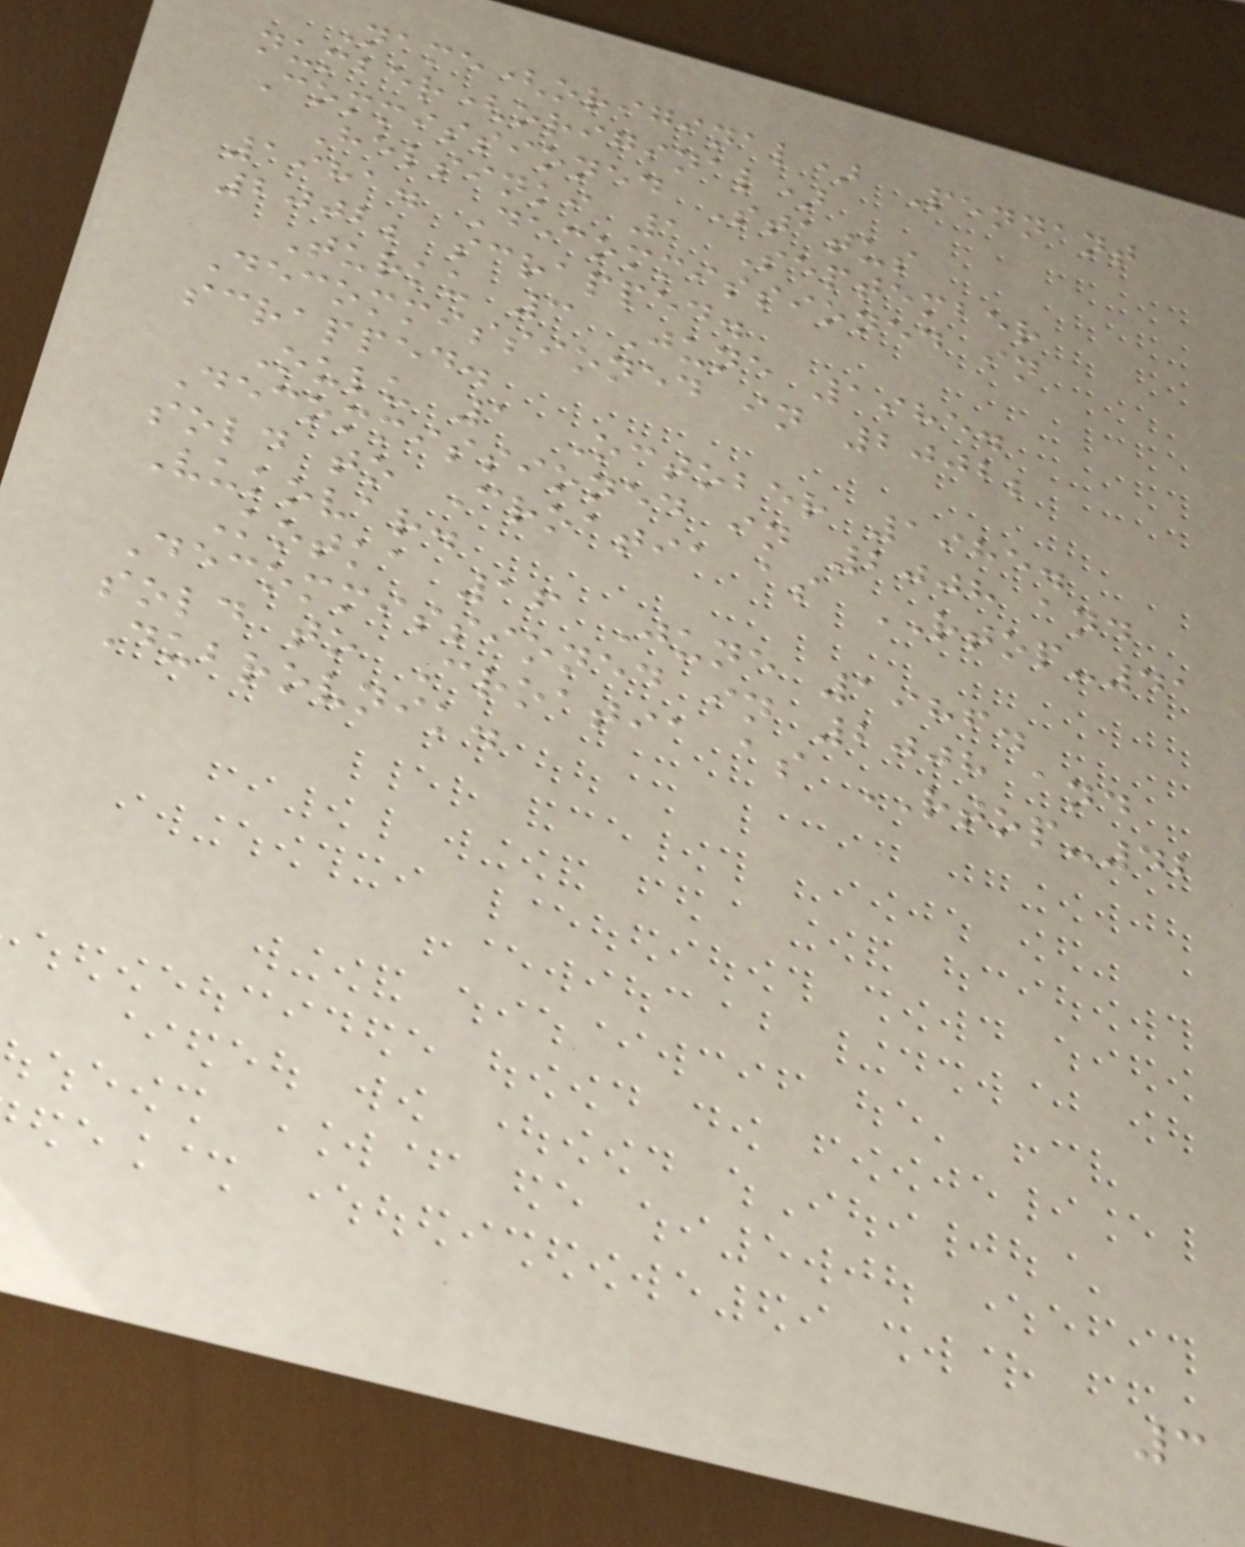Name(original) Pennant
number(original)
Commissioned Status
Helsinki 1 September
1981. Decommissioned in
2002; scrapped.
Turku 3 June 1985.
Decommissioned in 2002;
scrapped.
Oulu 1 October 1985.
Decommissioned in 2008 and
sold to Croatia as RTOP-41
Vukovar.
Kotka 16 June 1986.
Decommissioned in 2008 and
sold to Croatia as RTOP-42
Dubrovnik.
3
